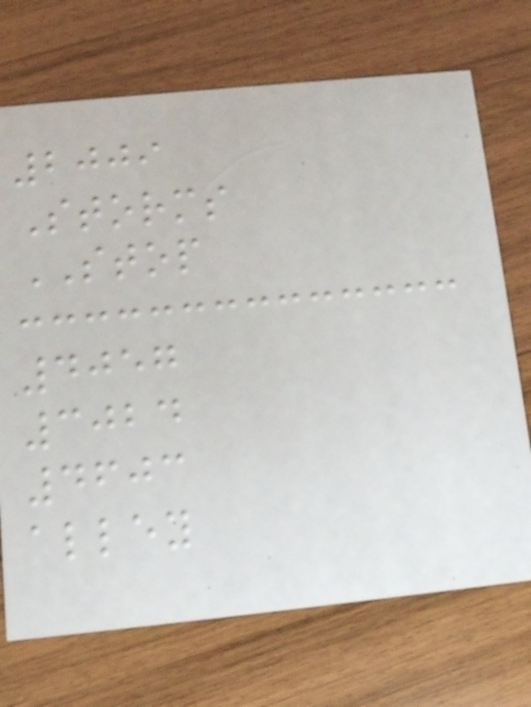2009
Storms
STOP
4057
3024
4603
alley
